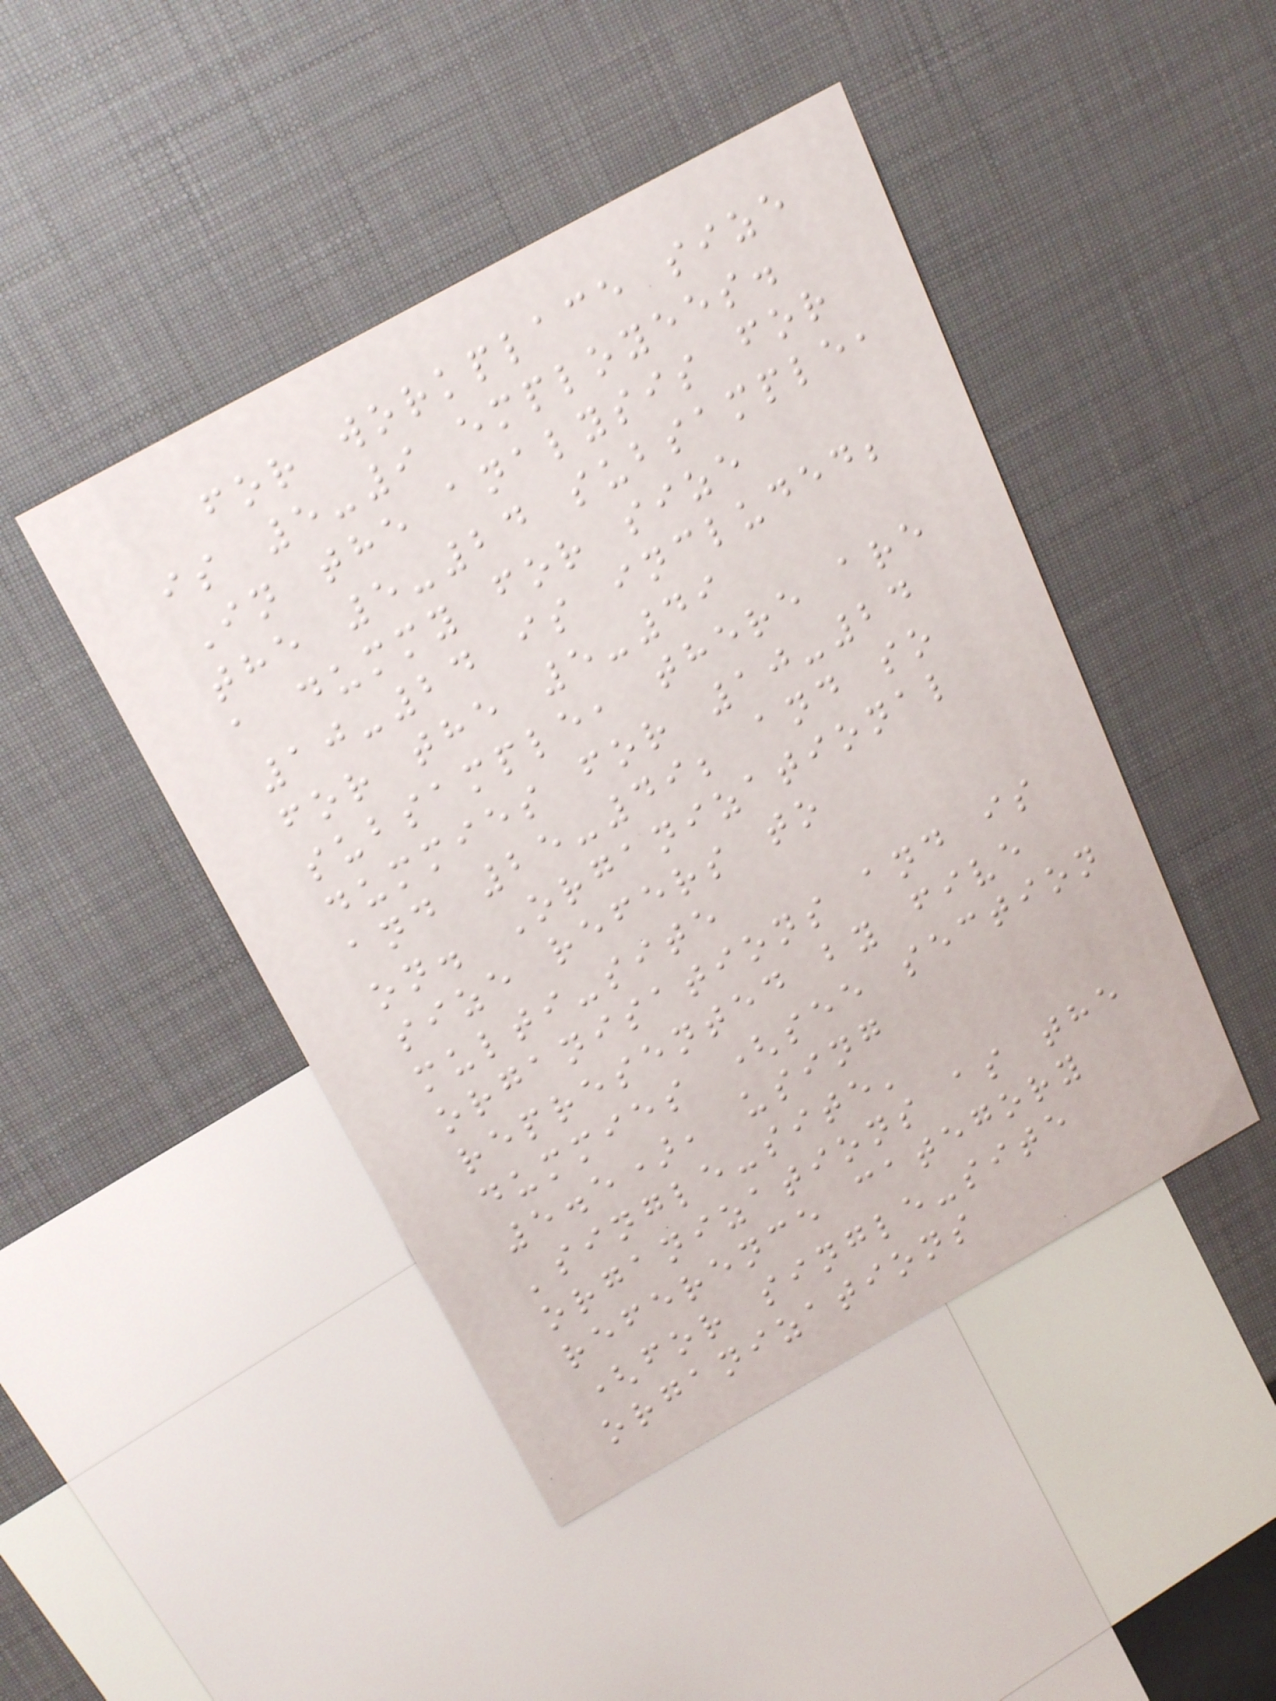for workplace size
is 5-9 employees.
In the analysis for
the 5-24 subsample,
a dummy for size
10-24 is included;
for the 5-49
subsample, there are
dummies for 10-24
and 25-49; and so
on. Organizational
size refers to
multi-site
organisations and is
represented by five
dummies (see section
5.5), using
'single-site'
organizations as the
reference category
(for single-site
organizations
